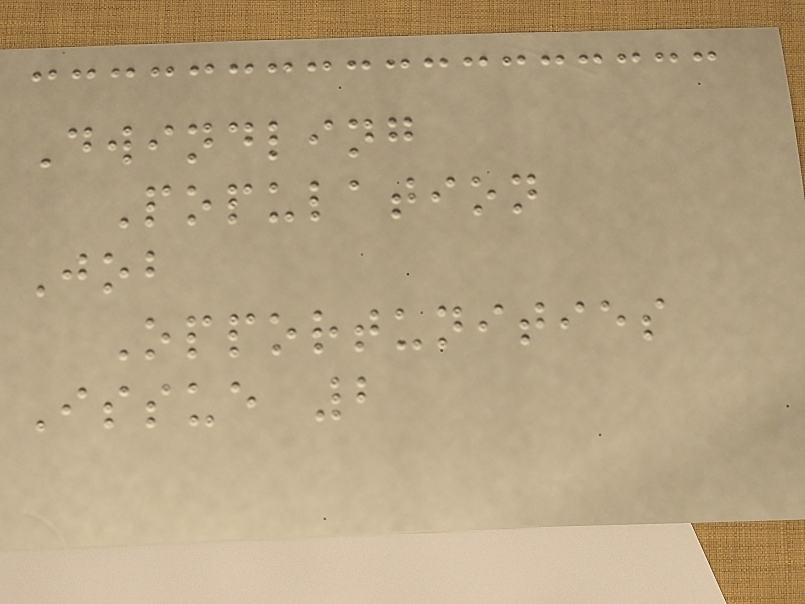Dwindling
Population
Job
Opportunities
Issue 2
